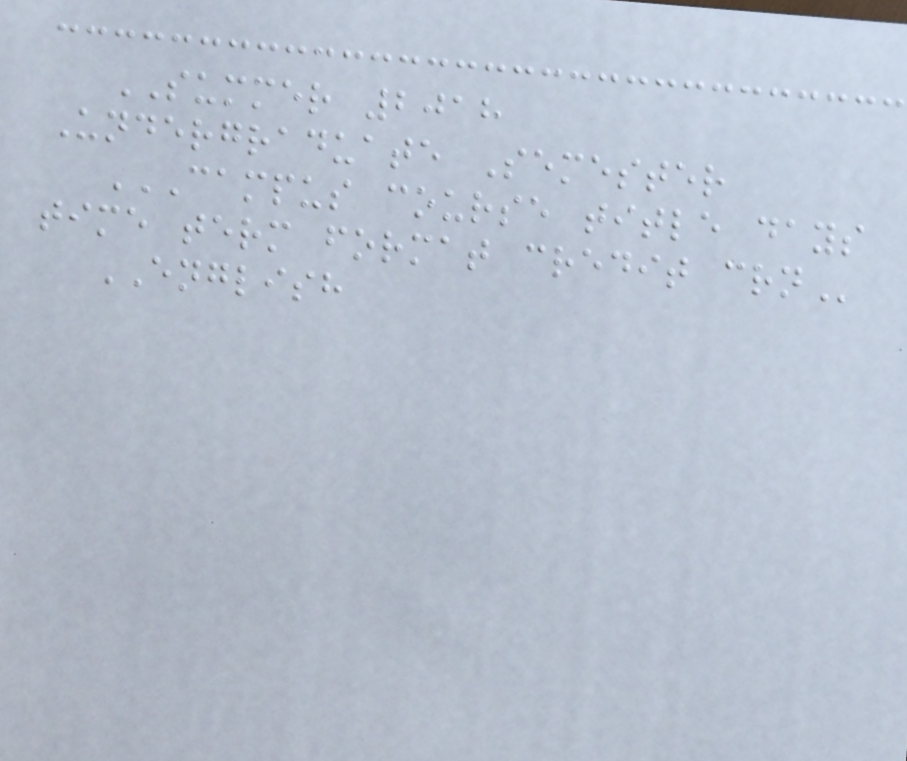SUMMER 2018
Undergraduate Semester
CAMPUS COURSE TITLE DAYS
TIME TERM FORMAT CREDIT CRN
ENGLISH
